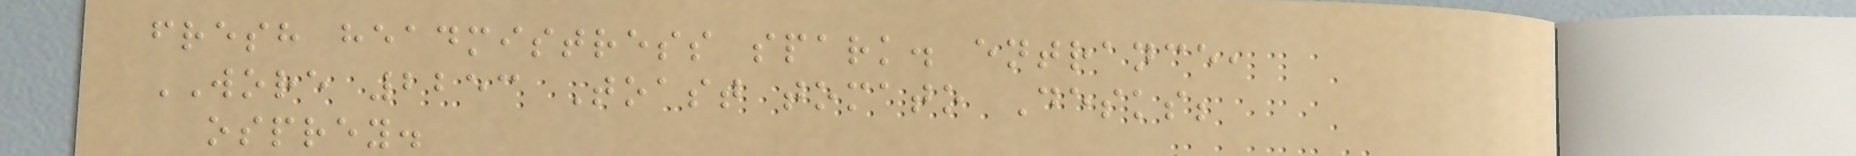fresh headmistress spark. entrance,
WORE 2253 Toast tomato Desks;
osprey.
